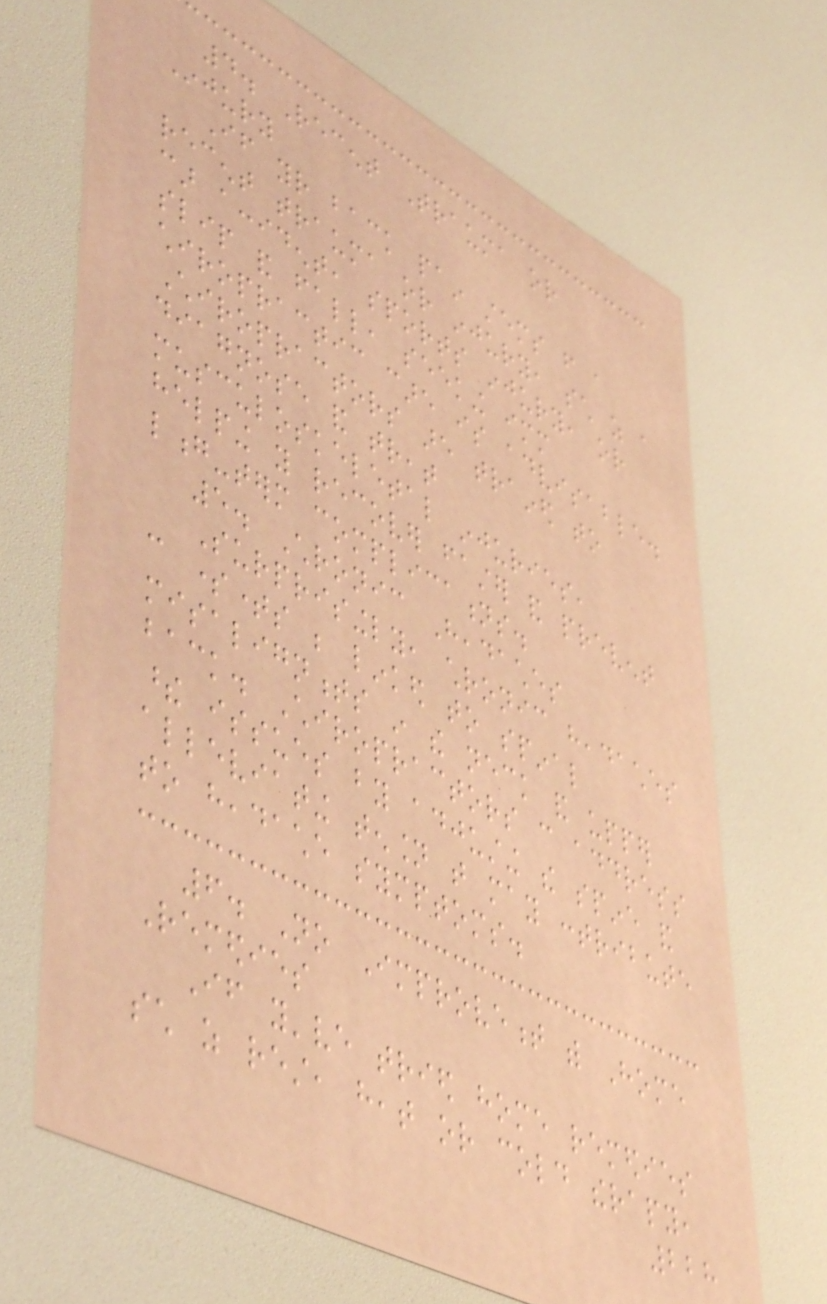4. Recent Trauma or
Injury
If your back pain stems from a
recent trauma or injury, such as a
car accident, sports injury, or
slip and fall, seeking immediate
chiropractic care is advisable.
Chiropractors are trained to
diagnose and treat
musculoskeletal injuries,
helping you recover faster and prevent
long-term complications.
5. Chronic Headaches
Surprisingly, chronic headaches
can sometimes be linked to spinal
misalignments in the neck and upper
back. Chiropractors can address
these issues by adjusting the spine and
alleviating tension that may contribute
to headache symptoms.
6. No Improvement with Home
Remedies
If you've tried home remedies
such as rest, heat or cold therapy,
228
